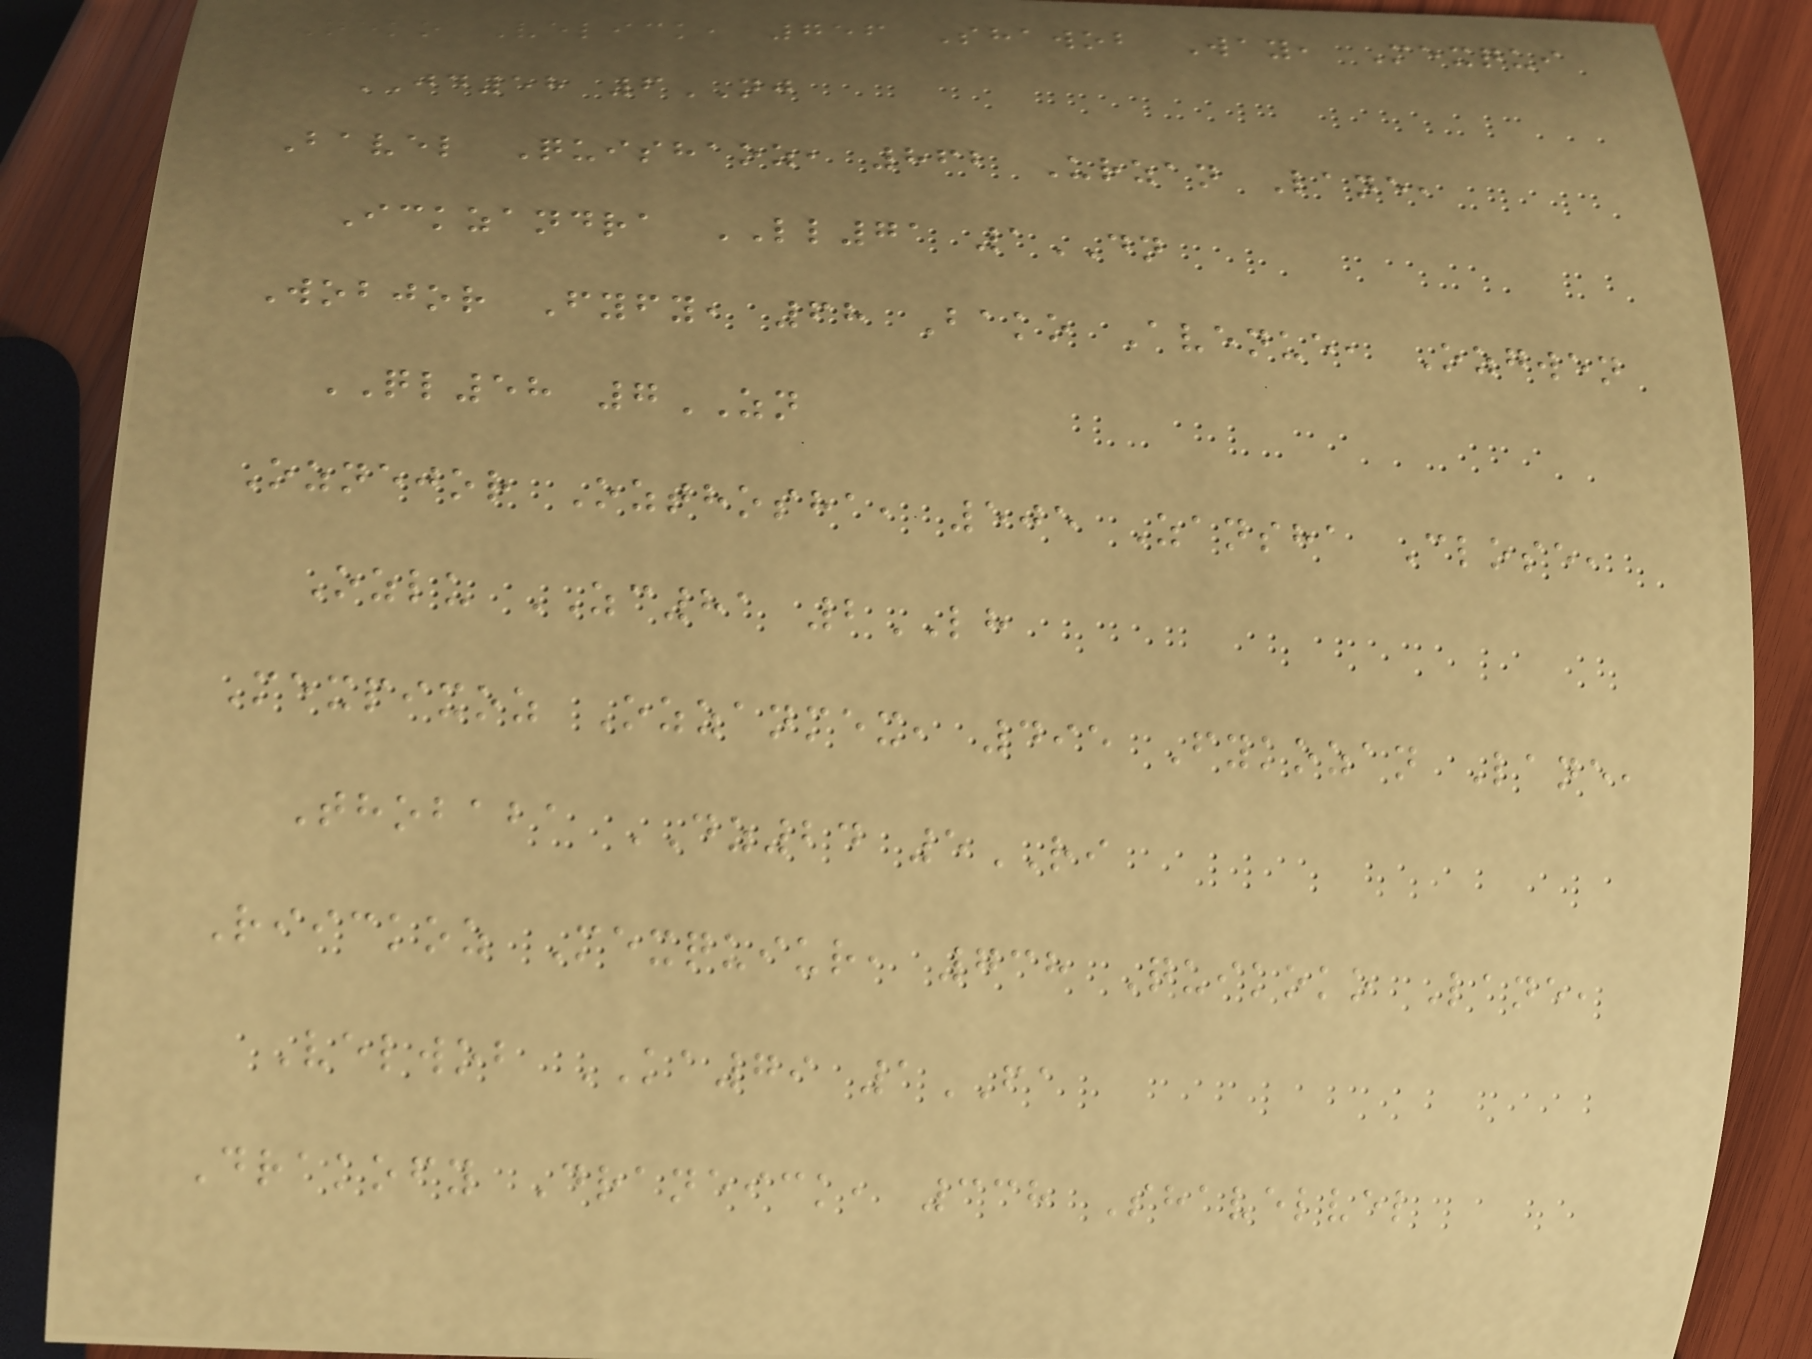Neko Velick, 756 Shawob Way, Mexqui
JD58 6NJ
Bavel Quishaoz, 862 Urzan Lane,
Ickzandra LL71 1DN
Wobjor Fyfy, 68 Bako Avenue, Ozgwen
QL58 7ZN
Oznejor Ozthosha, 505 Zansha Close,
Ozlu ZC81 2LH
Mexpixoz Ozzanmex, 495 Fykozan Lane,
Thobaba DZ24 5RI
Riickoz Mexquiur, 738 Quikoko Lane,
Velwob KA79 1FA
Drakofy Draneick, 338 Shavelvel
